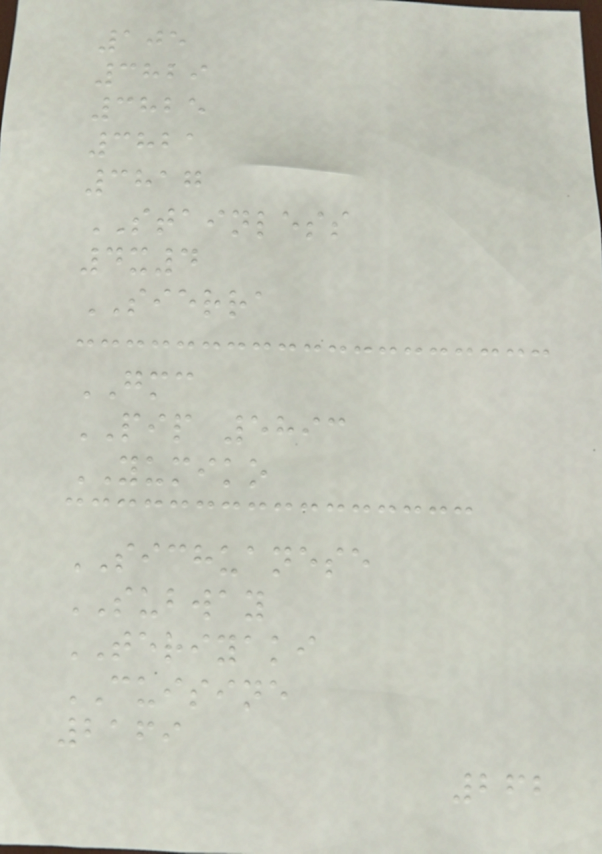105
3829
3825
3821
3817
STAINLESS
4x4
SIERRA
GMC
PIP 5893
YUMIKO
SICHUANESE
SUBWAY
TERIYAKI
CUISINE
2169
262
